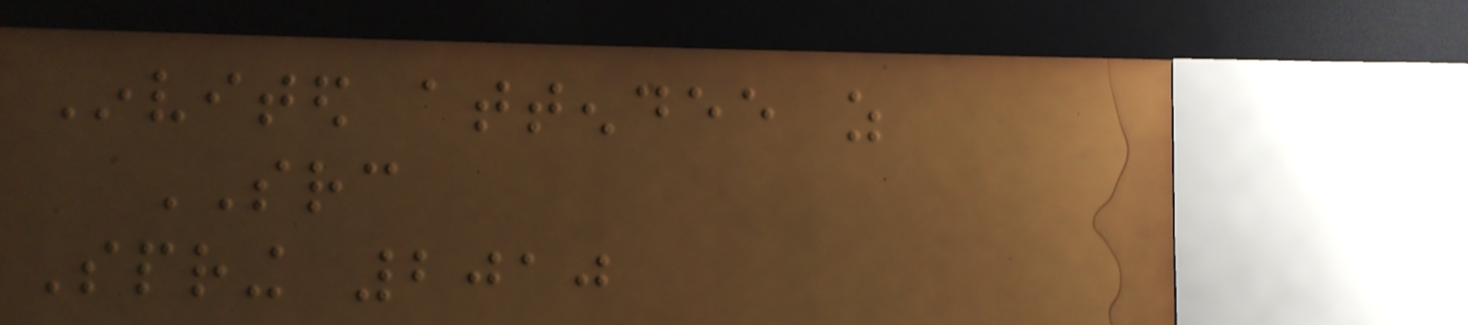Invited attendee as
SRC
Spring 2010
